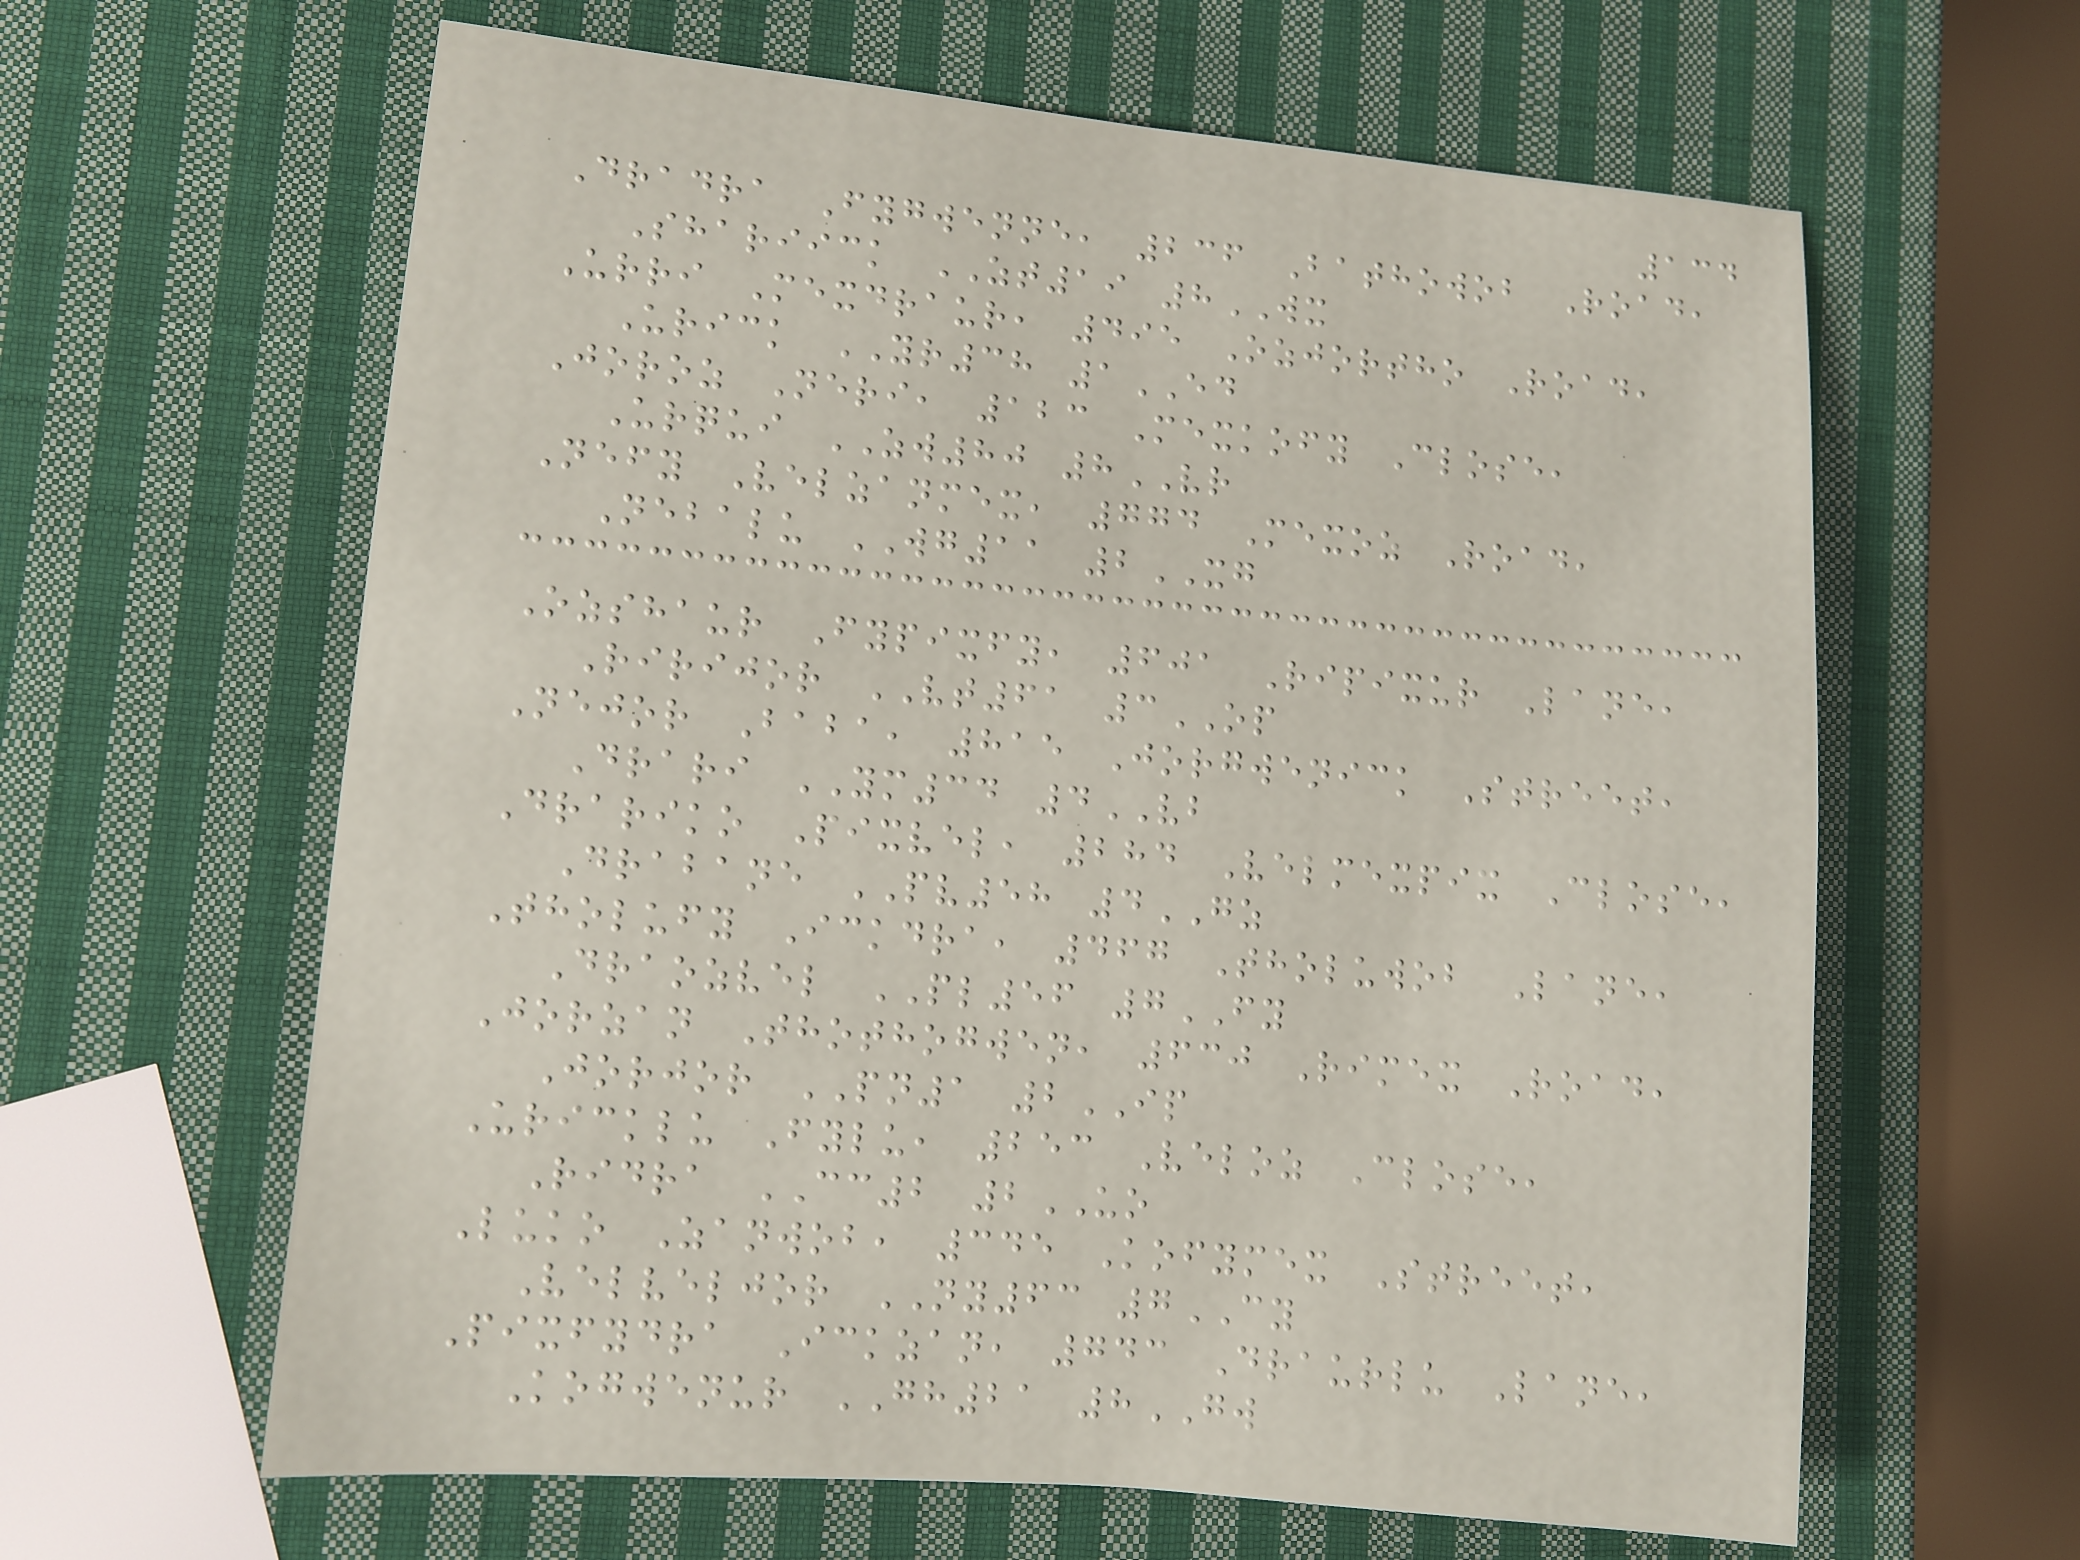134
Dradra Fygwenne, 236 Bathowob Road,
Shariick ZT19 8WX
Urri Mexdraur, 495 Ozjortho Road,
Urick YR38 1ED
Joroz Neri, 123 Mexkofy Close,
Urqui ZW80 8VR
Nefy Velzanmex, 774 Mexoz Road,
Nebalu WG11 2XG
Ozshaur Fypixfy, 601 Ripixur Lane,
Ririjor VT61 3OP
Nejor Baba, 815 Jorgwenick Street,
Drari YM34 4VB
Drariko Pixvel, 284 Velmexpix Close,
Drabane PV58 4GZ
Tholufy Ickdra, 467 Tholuwob Lane,
Draozvel PL56 7FY
Jorzan Thothogwen, 630 Rimex Road,
Jorjor PN1 2IP
Uricklu Fylu, 253 Veloz Close,
Ridra CC2 2UO
Luko Zanwob, 345 Kofymex Street,
Velveljor NY63 7CY
Pixfydra Ickzan, 743 Draurlu Lane,
Kogwenur GH21 8GW
